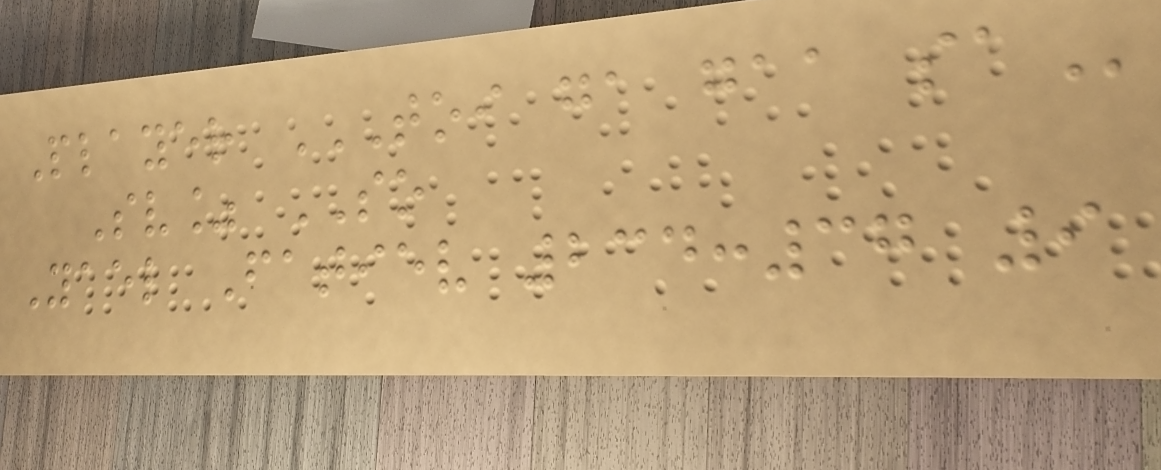Player TOI GA GAA SA
Sv% SO
Yael Fatiev 234:37 9
